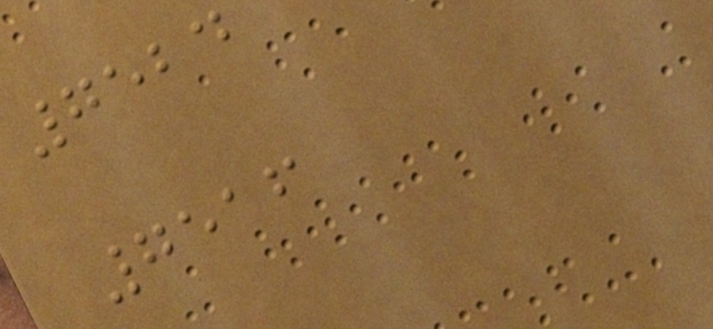7524
7516
